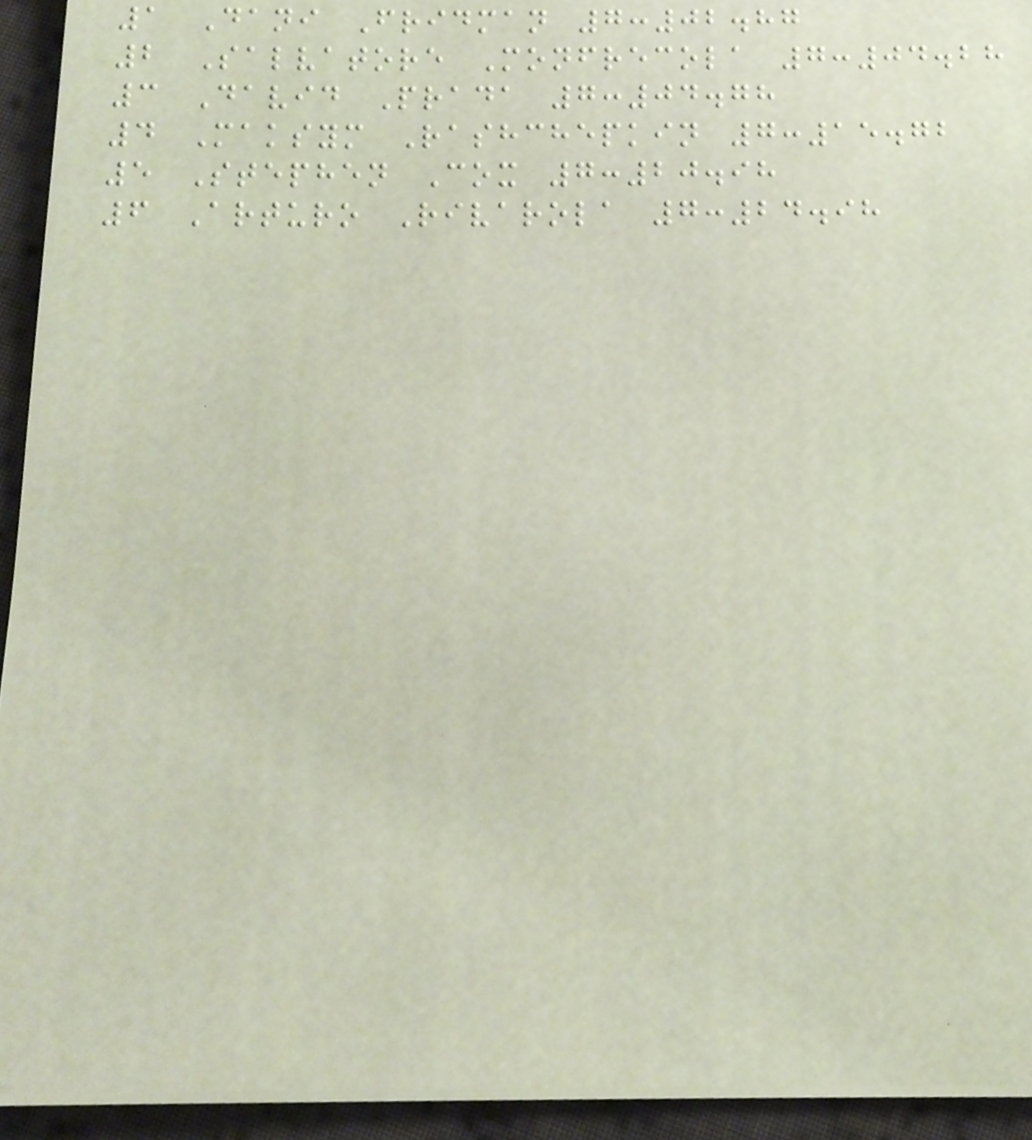1 Dani Fridman 7:02.87
2 Salvatore Monfrecola 7:04.28
3 David Prada 7:04.78
4 Maksym Rashchepkin 7:15.72
5 Stephen Cox 7:20.98
6 Arturo Rivarola 7:24.98
